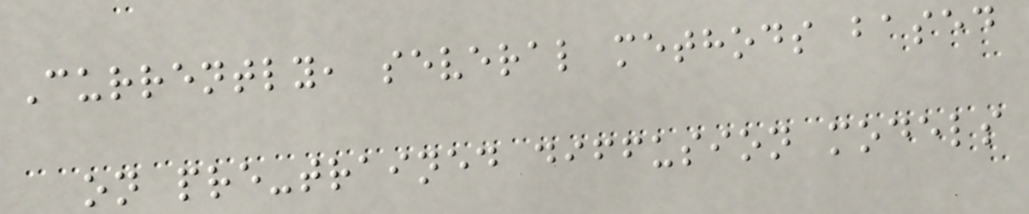Currently, several methods based
on pre-trained diffusion models
